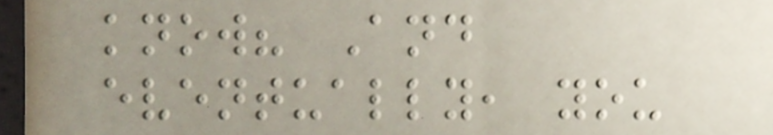know? And
eventually, you
